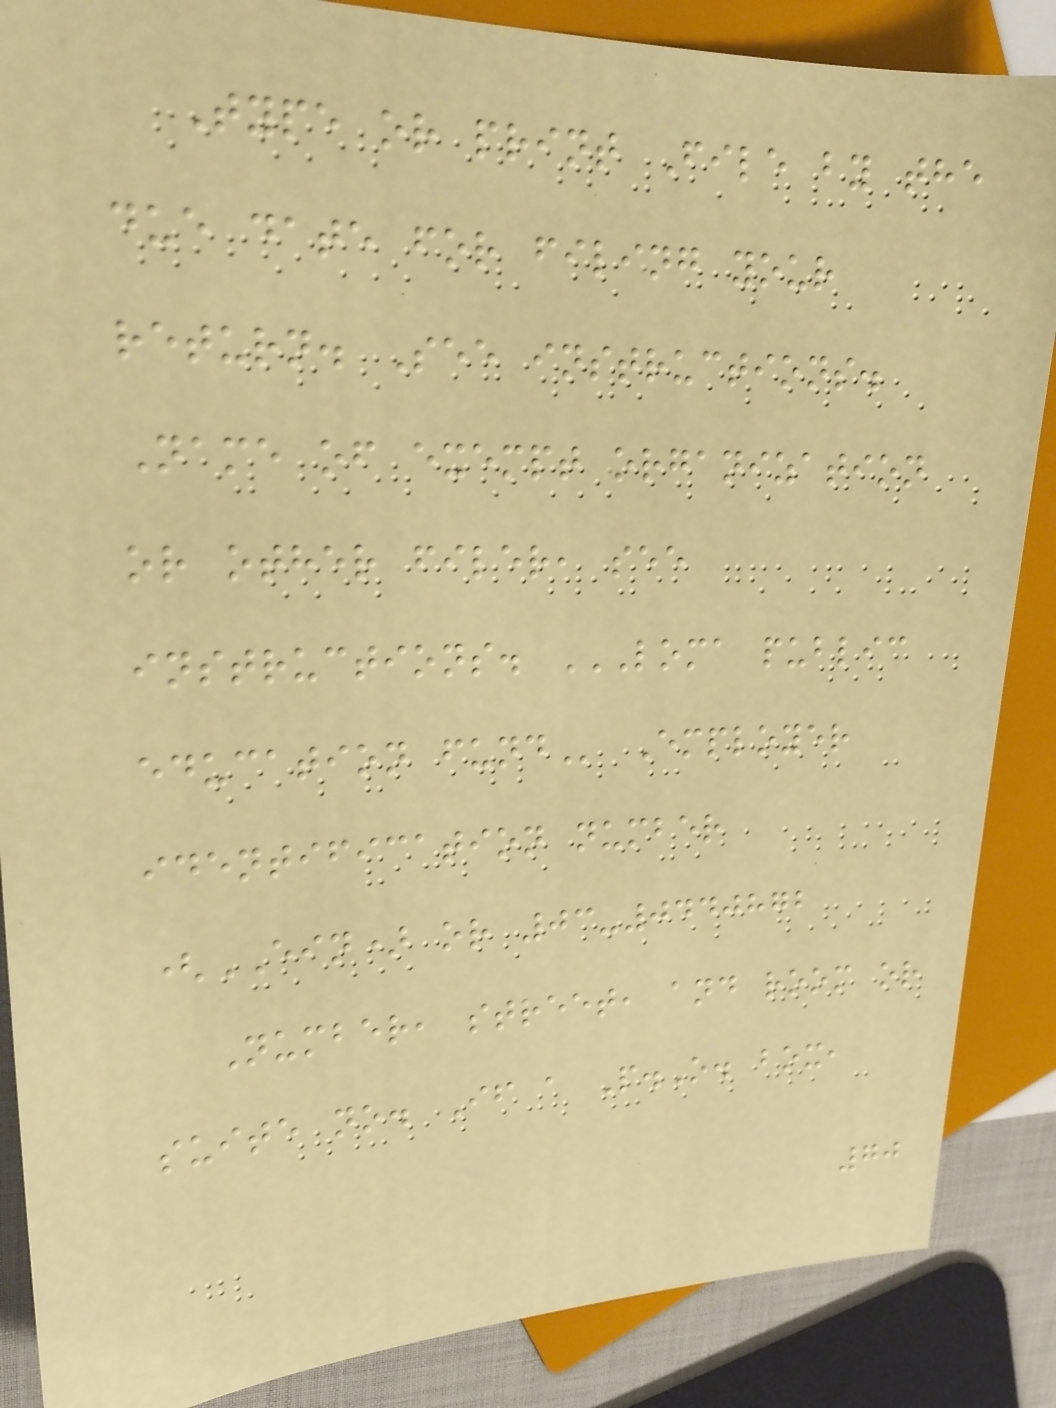Type or print File by the
due date for filing your
return. See instructions.
Name of exempt organization
or other filer, see
instructions. LOMA PUBLIC
EDUCATION FUND Employer
identification number
(EIN) or 03-0440872
Number, street, and room or
suite no. If a P.O. box,
70
